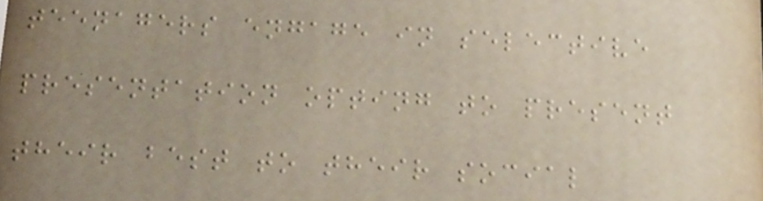teenagers engage in selective
presentation opting to present
their best to their social
